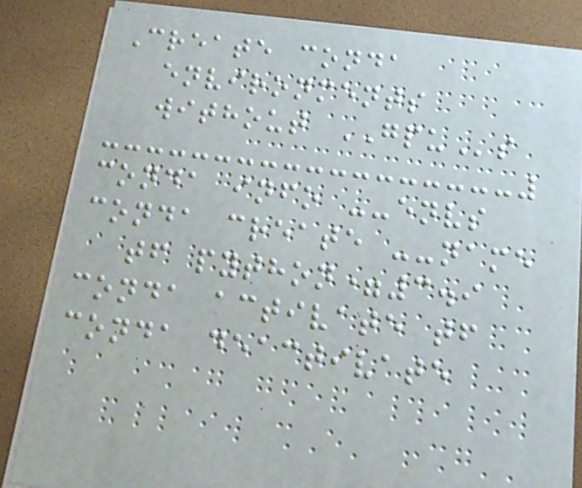Create conda
environments
without GPUs
conda info --envs
conda create --name
tf python=3.9
conda activate tf
conda deactivate
